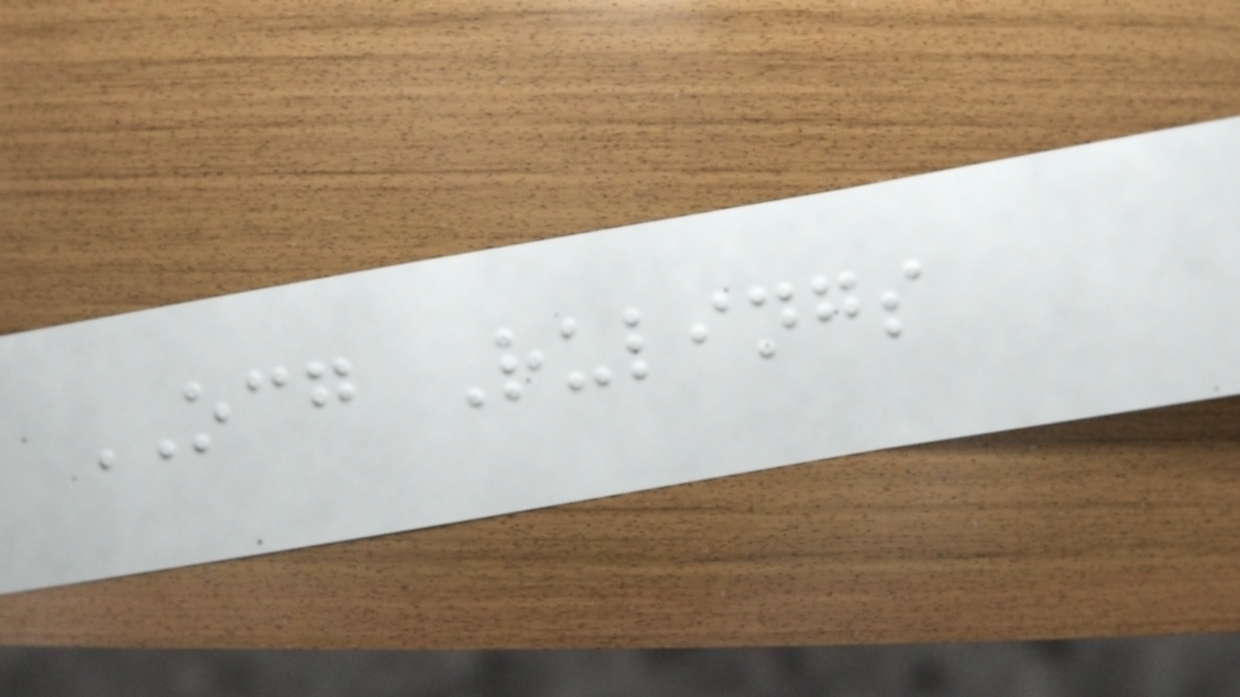OCG Rulings
